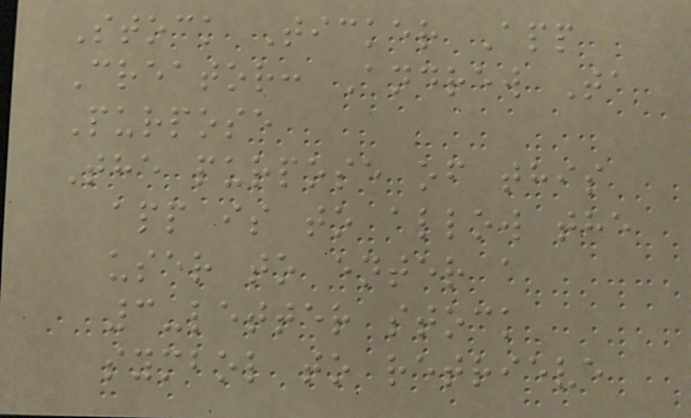Stock Ticker App
Creator: Andrew Ta
Purpose
The purpose of this
app is to allow the
user to enter a
3-letter stock
symbol to retrieve
